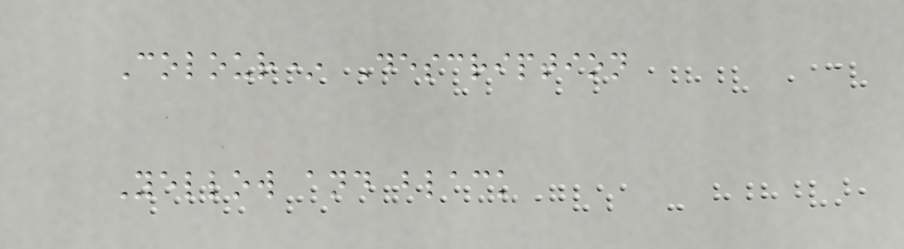Colour* Description
Yellow and black
